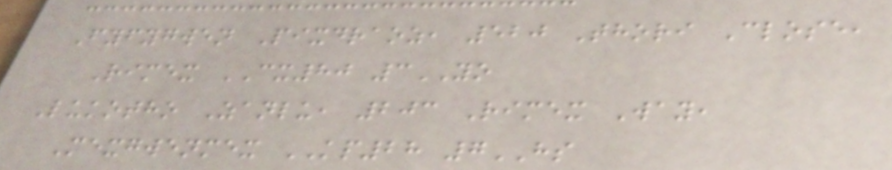Fyfygwen Pixdraoz, 520 Thori Close,
Rimex CX80 3YO
Lukotho Zanlu, 203 Rimex Way,
Mexgwenmex KP28 7HS
